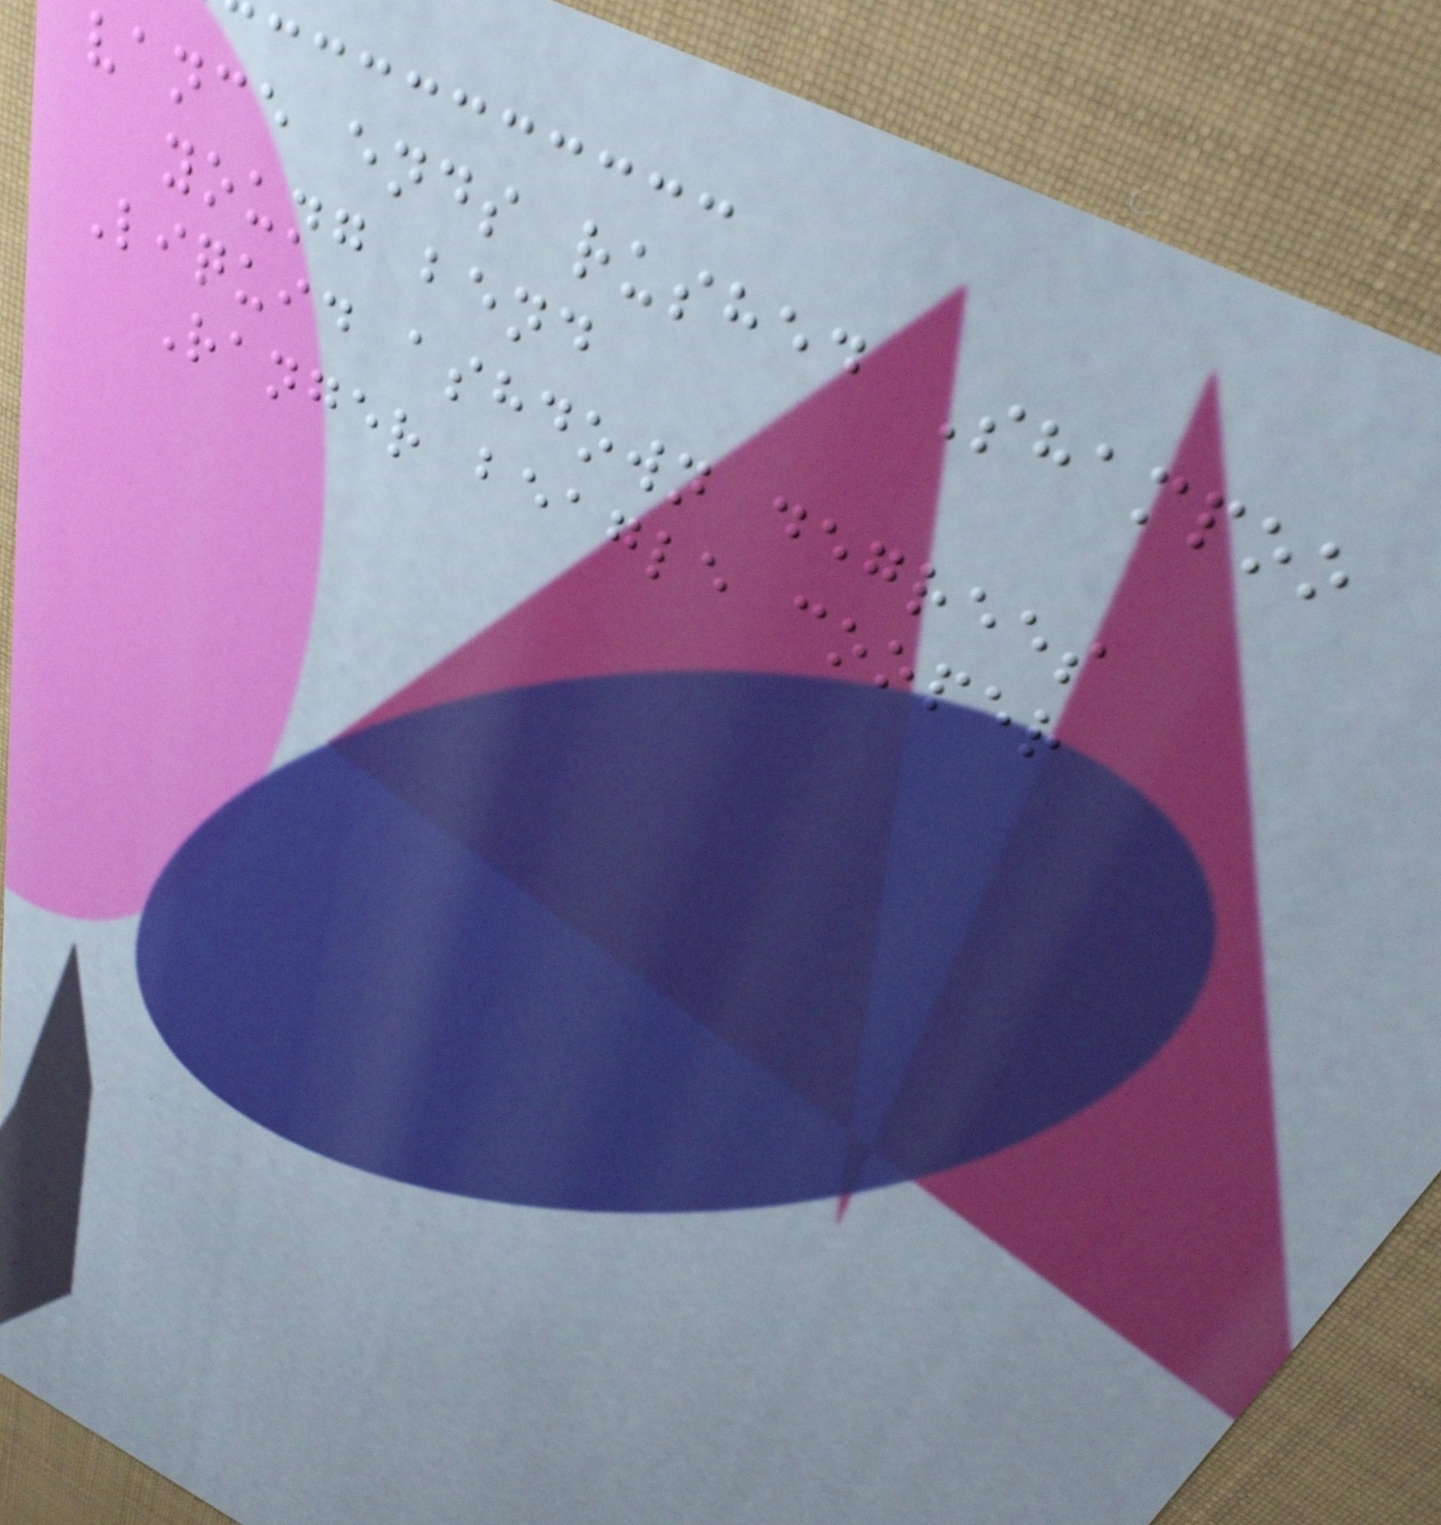vance ends rushed Shampoo
young bend
Liquid ashdown degrees
Ranger beagle cooper
